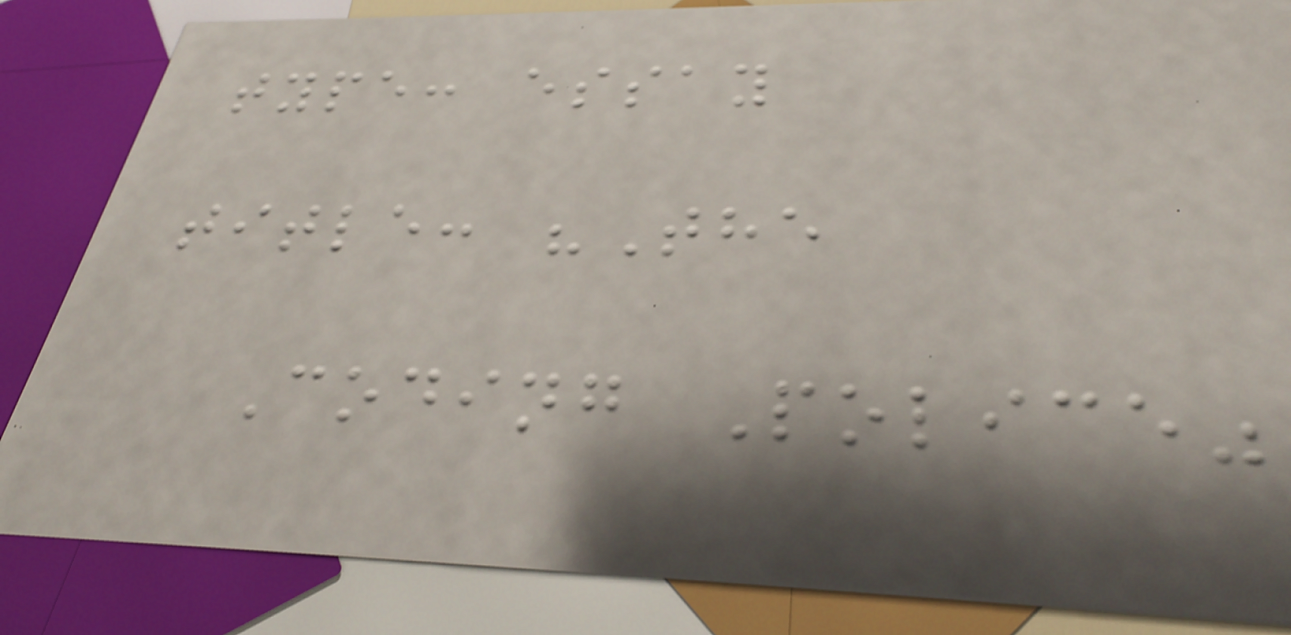type: essay
title: "The
Coding Police"
